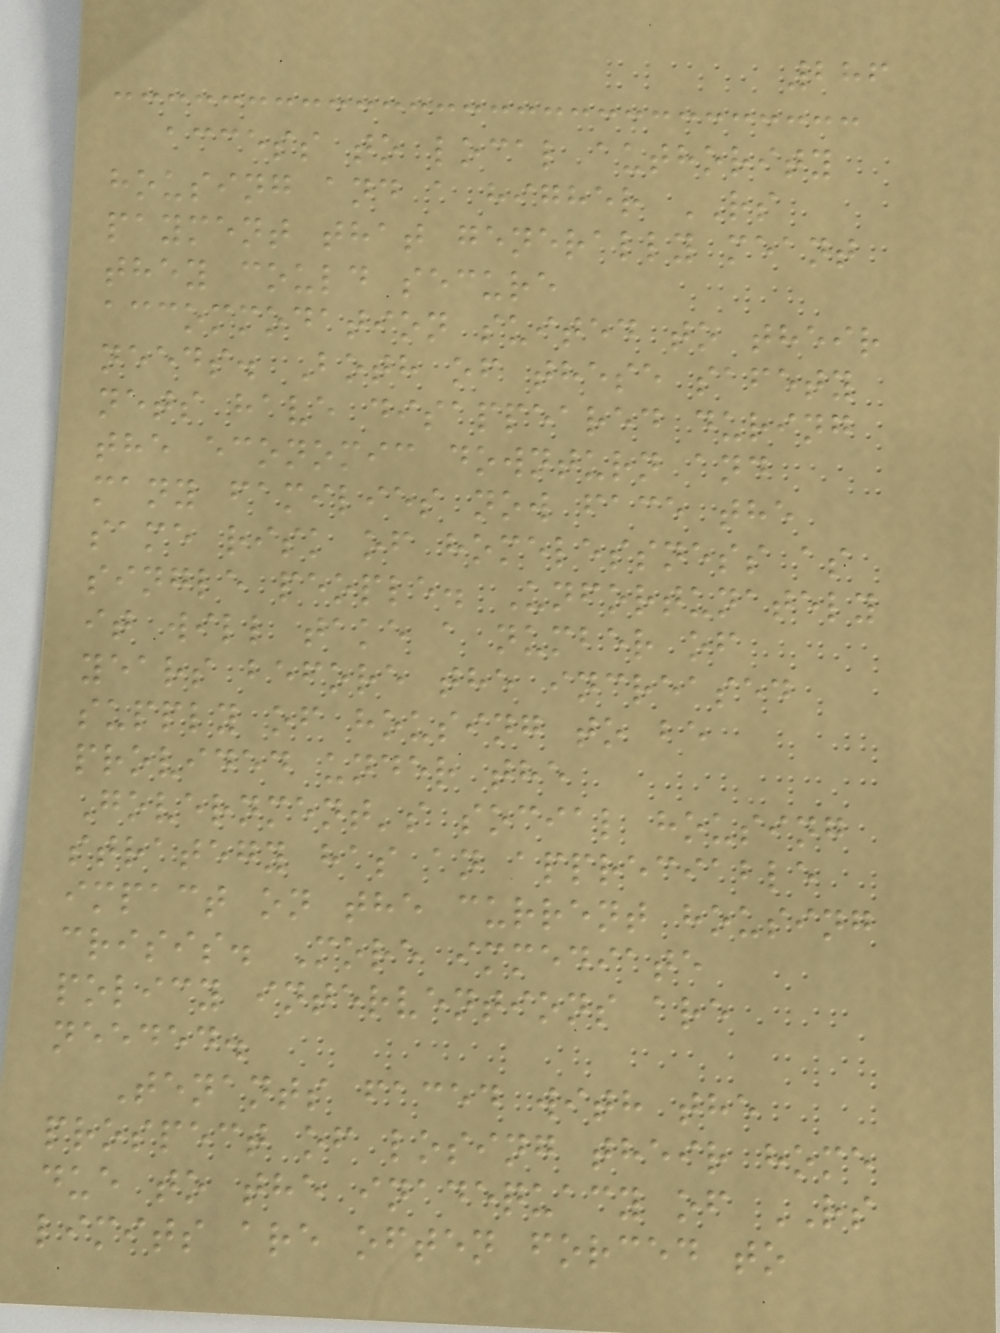286
access to local authority
housing and a higher RS
payment that generally meant
they could secure
accommodation suited to their
needs. Both of these safety
nets have disappeared during
the economic downturn and
many families now face the
same risk of homelessness as
single people. Unfortunately
it will take a number of
years before the increased
supply of housing to be
provided under the
Government's social housing
strategy has an appreciable
impact on the current housing
crisis. More immediate
policy interventions are
needed.
Tenants faced with the
prospect of losing their home
due to the inadequacy of RS
limits are often forced to
